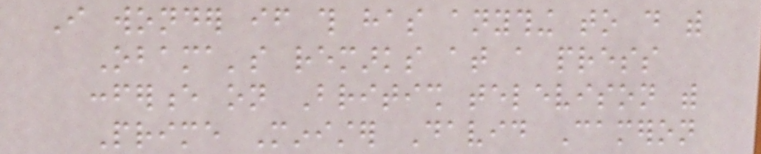I wonder if this has anything to do with
Obama's remarks at a press
conference on British televison with
Prime Minister David Cameron
